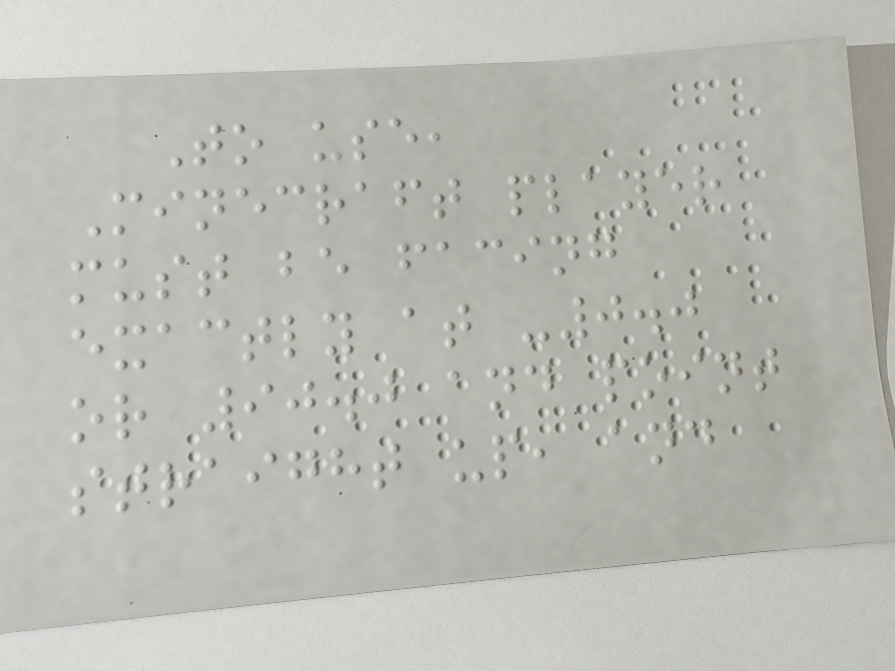To use,
Minecraft player
must be facing
exactly at -0.0
or 90.0 and point
straight up, and
